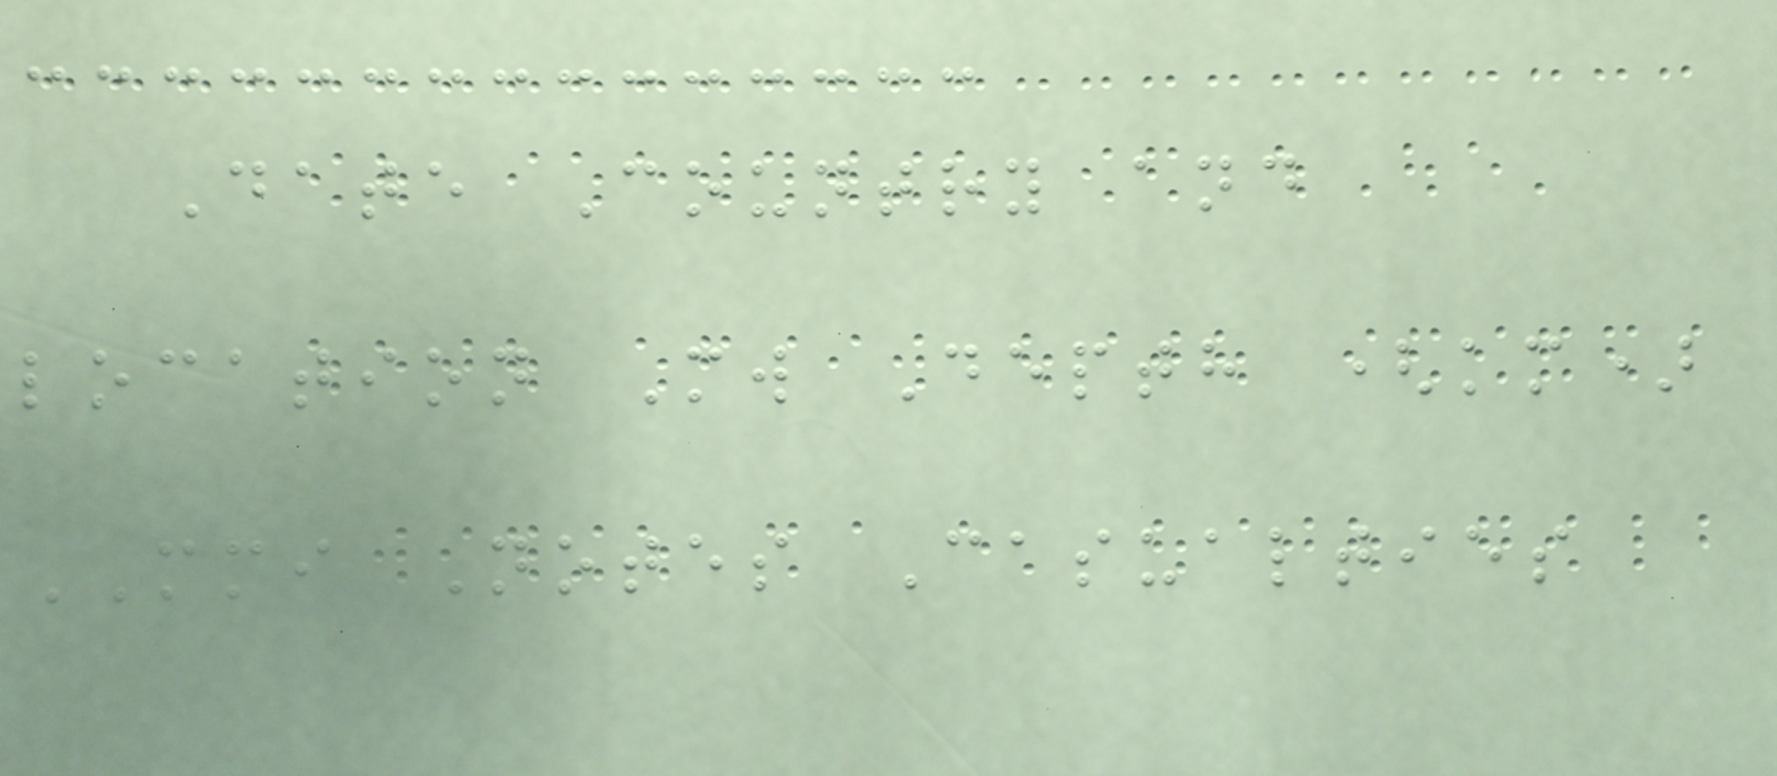Date Country and
location Mw Depth (km)
MMI Notes Casualties
